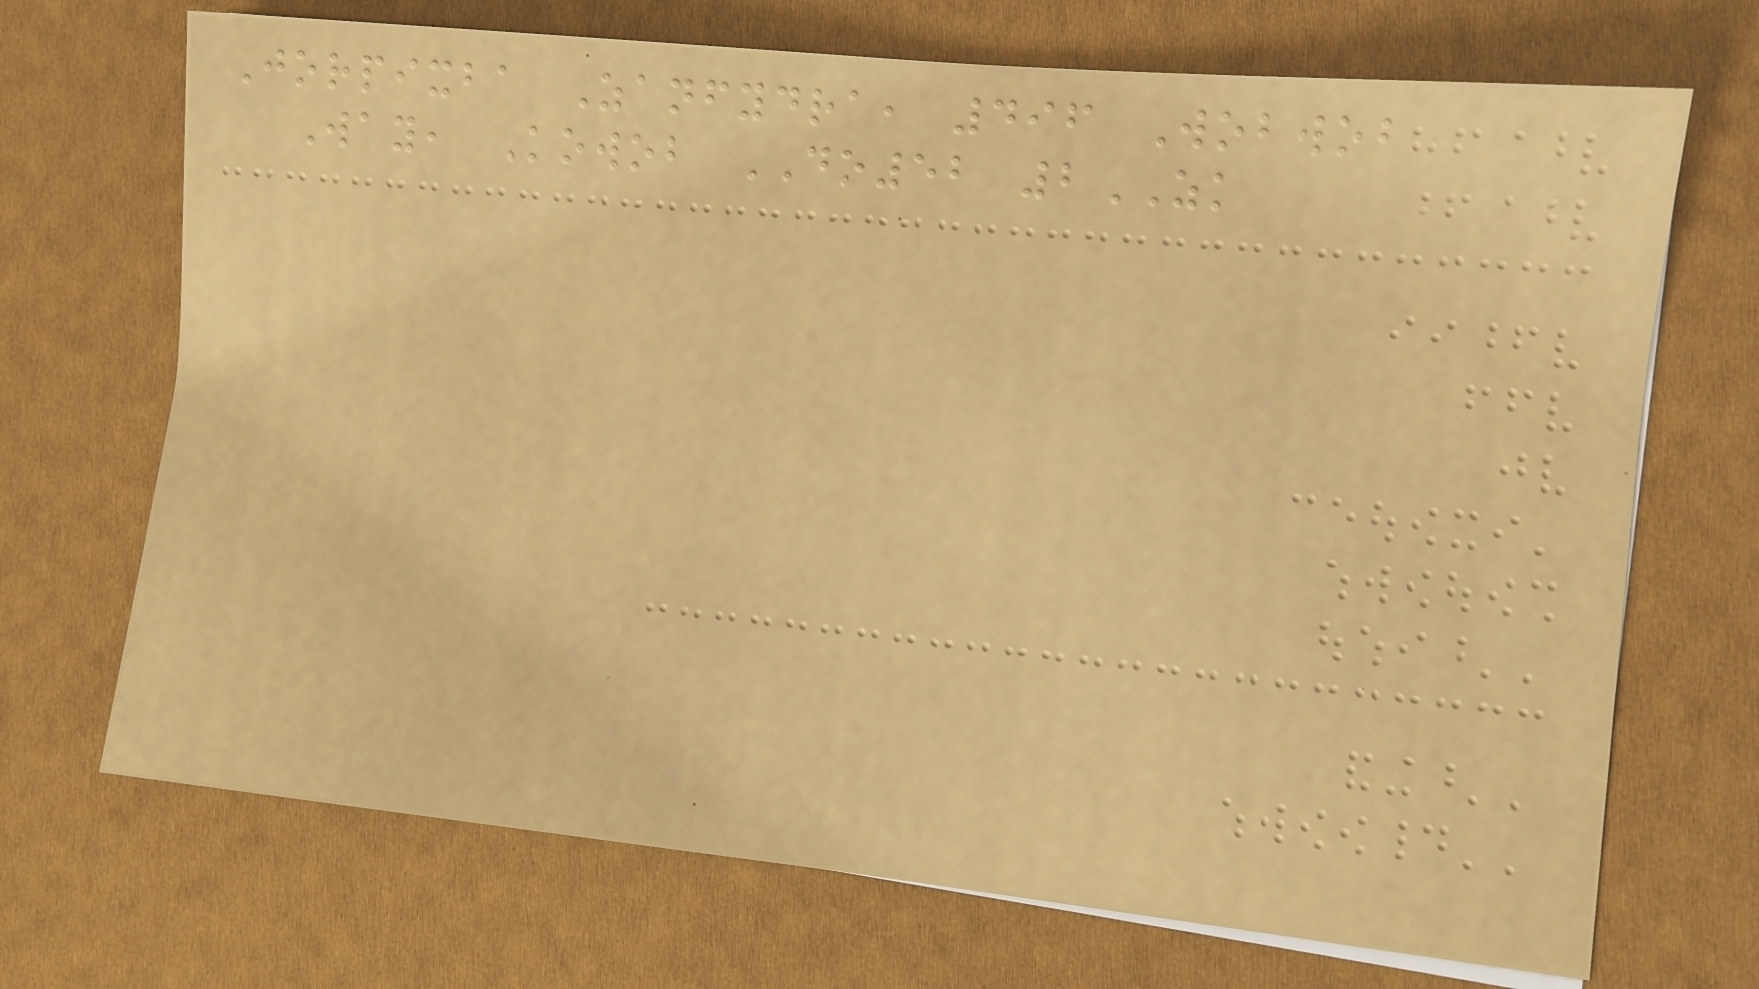Jorpixba Zanfydra, 496 Wobwob
Way, Kowob DO52 2ZK
